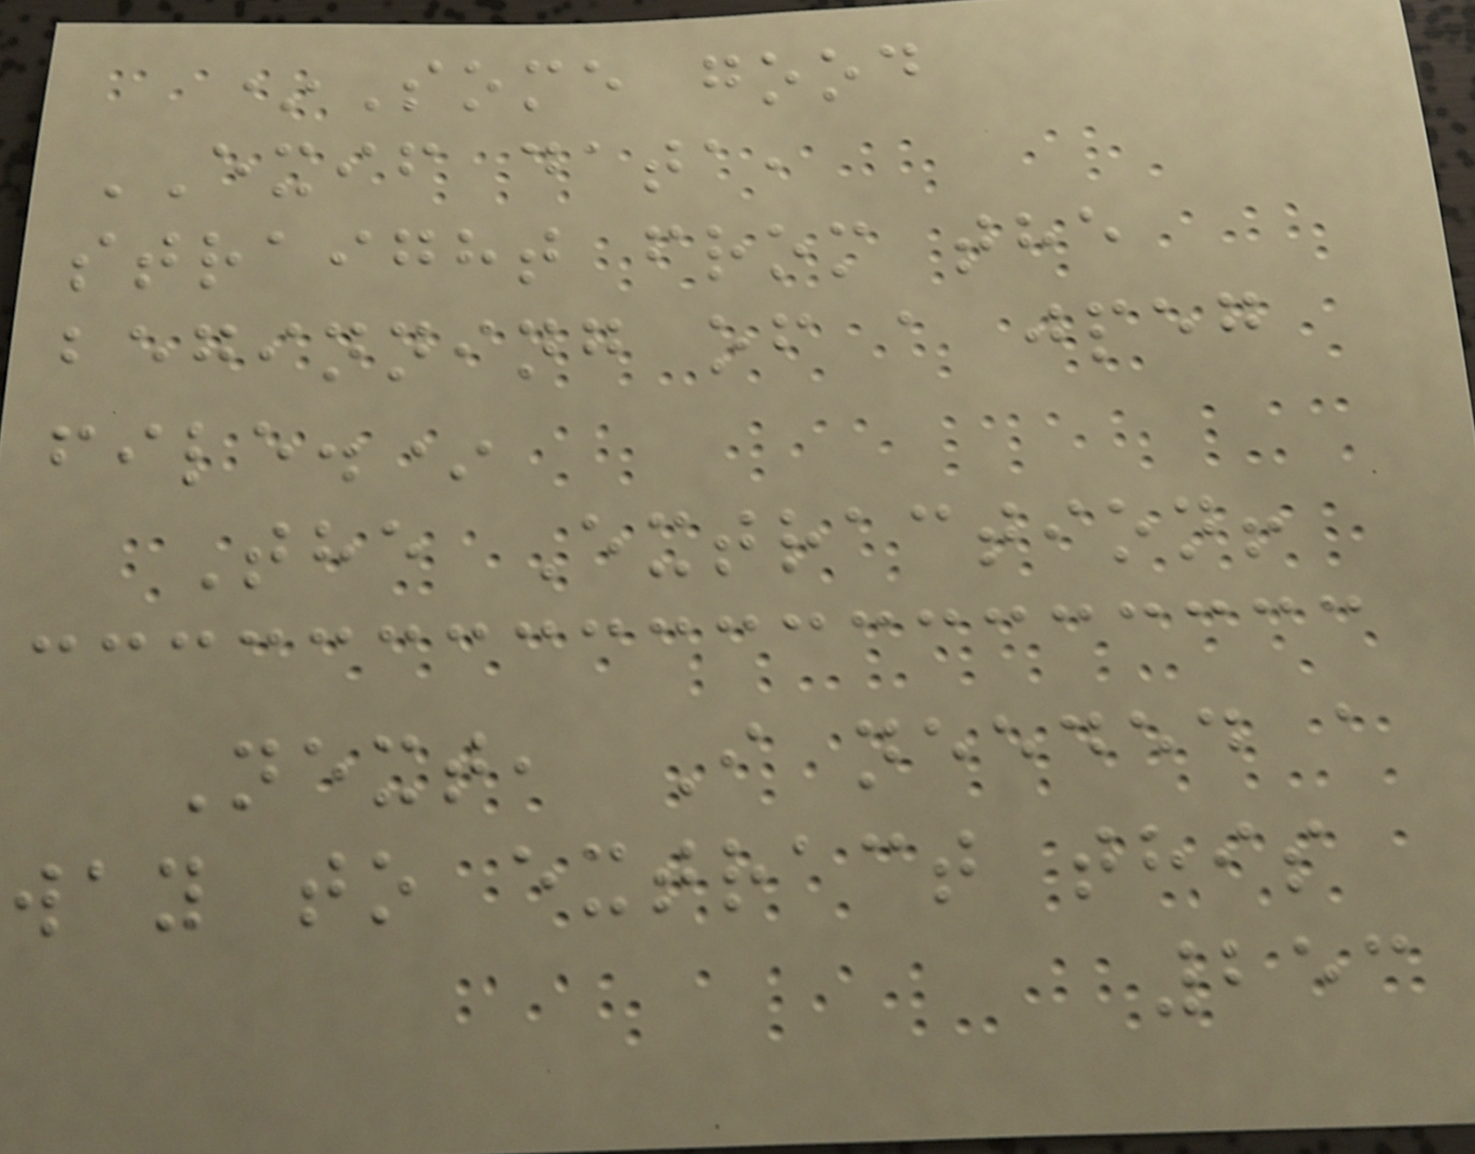*Some good
EXIF data,
straight from the
beginning of a jpeg
file.*
The Extraction!
Next, I needed a
way to extract this
253
